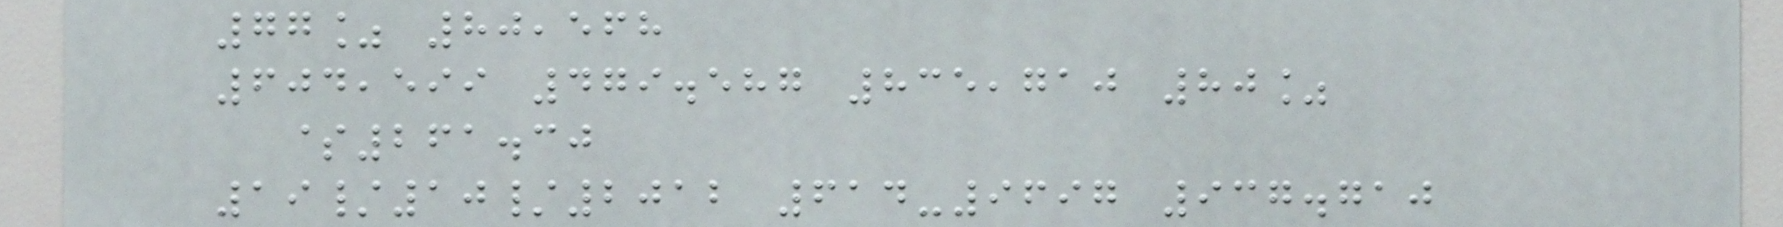77% 80,568
604,599 479.587 835,710 80%
$261.30
19/10/2012 614-9697 937.710
